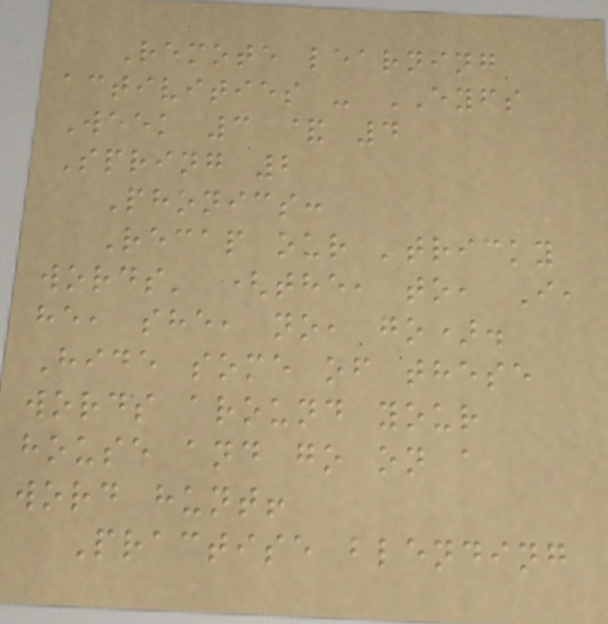Remote learning
activities - EYFS
Week 3 & 4
Spring 2
Phonics:
Recap our 'tricky
words' (the, to, I,
he, she, no, go).
Hide some of these
words around your
house and go on a
word hunt!
Practise blending
